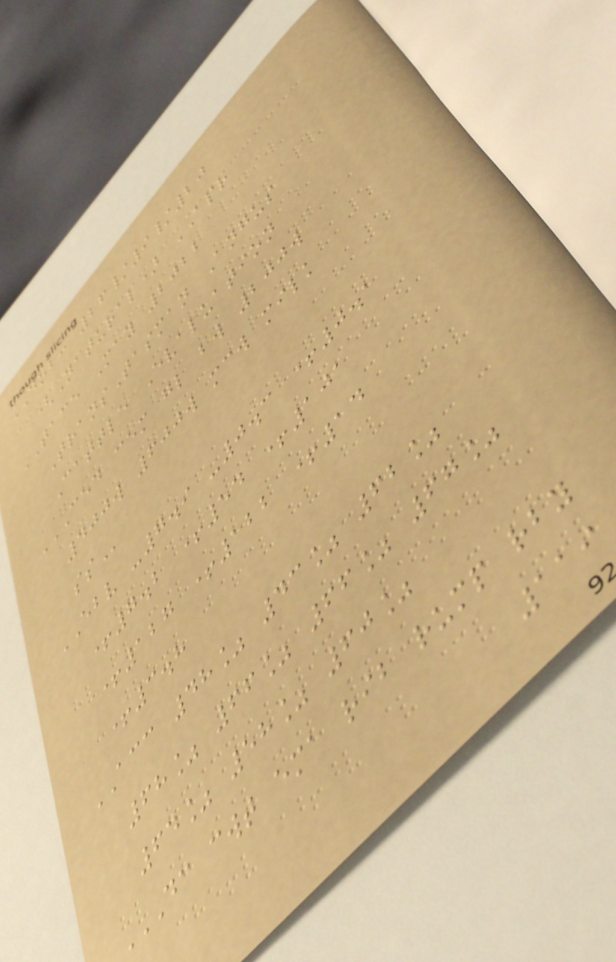DOB: 26/9/20
(Natural) APR
TACE May 2022
TransTasman Angus
Cattle Evaluation
CED CEM GL BW 200W
400W 600W MCW MILK
SS
EBV -7.9 -0.3 +0.1
+7.2 +54 +101
+127 +122 +14
+3.8
ACC 48% 43% 62%
68% 66% 66% 67%
64% 58% 60%
DC CWT EMA RIB RUMP RBY
119
